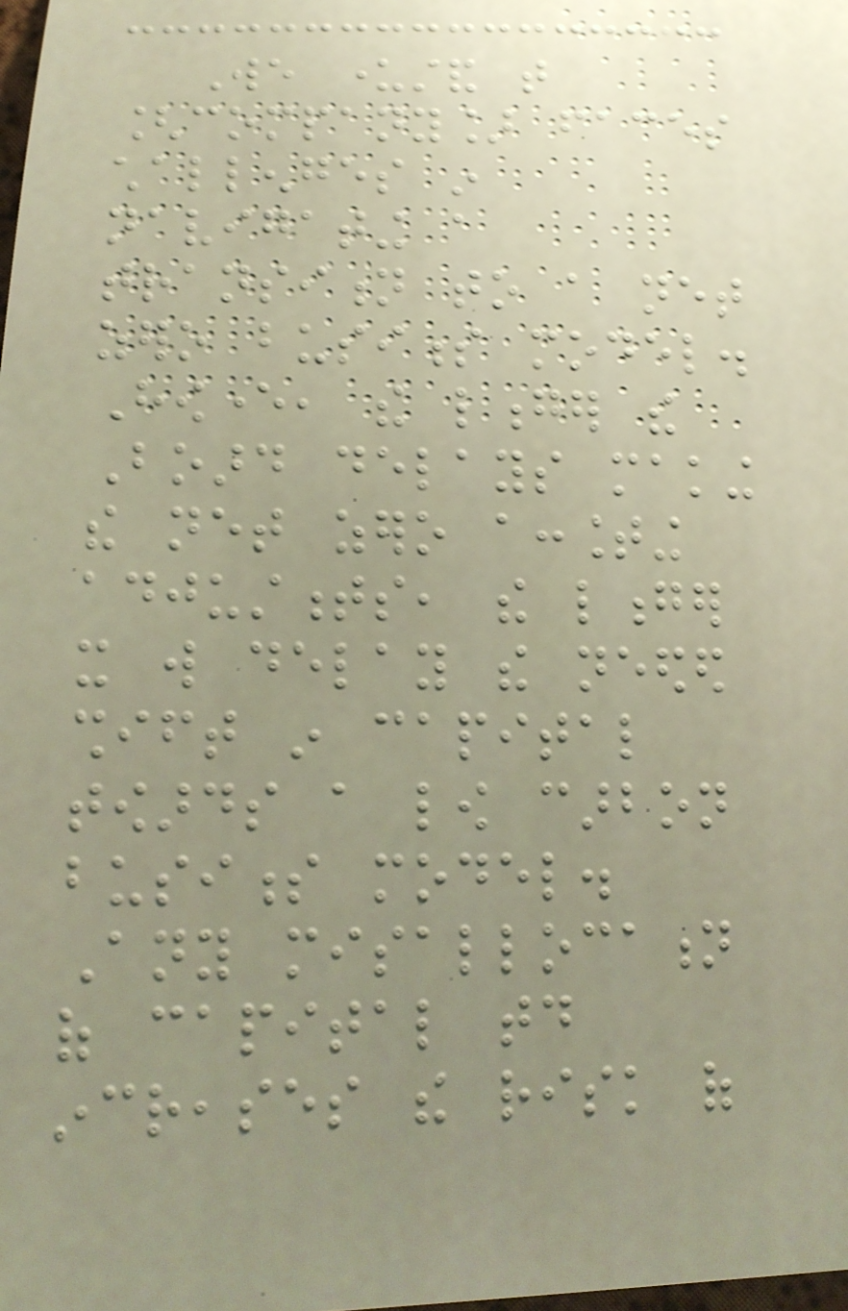We understand that
[company] faces
challenges in
navigating a
transition to a net
zero business model.
However, the longer the
Board delays making
the net zero accounting
adjustments, the longer
it will delay the needed
shift in capital
towards a low carbon
business model.
Any misallocation
of capital today
increases the risk of
